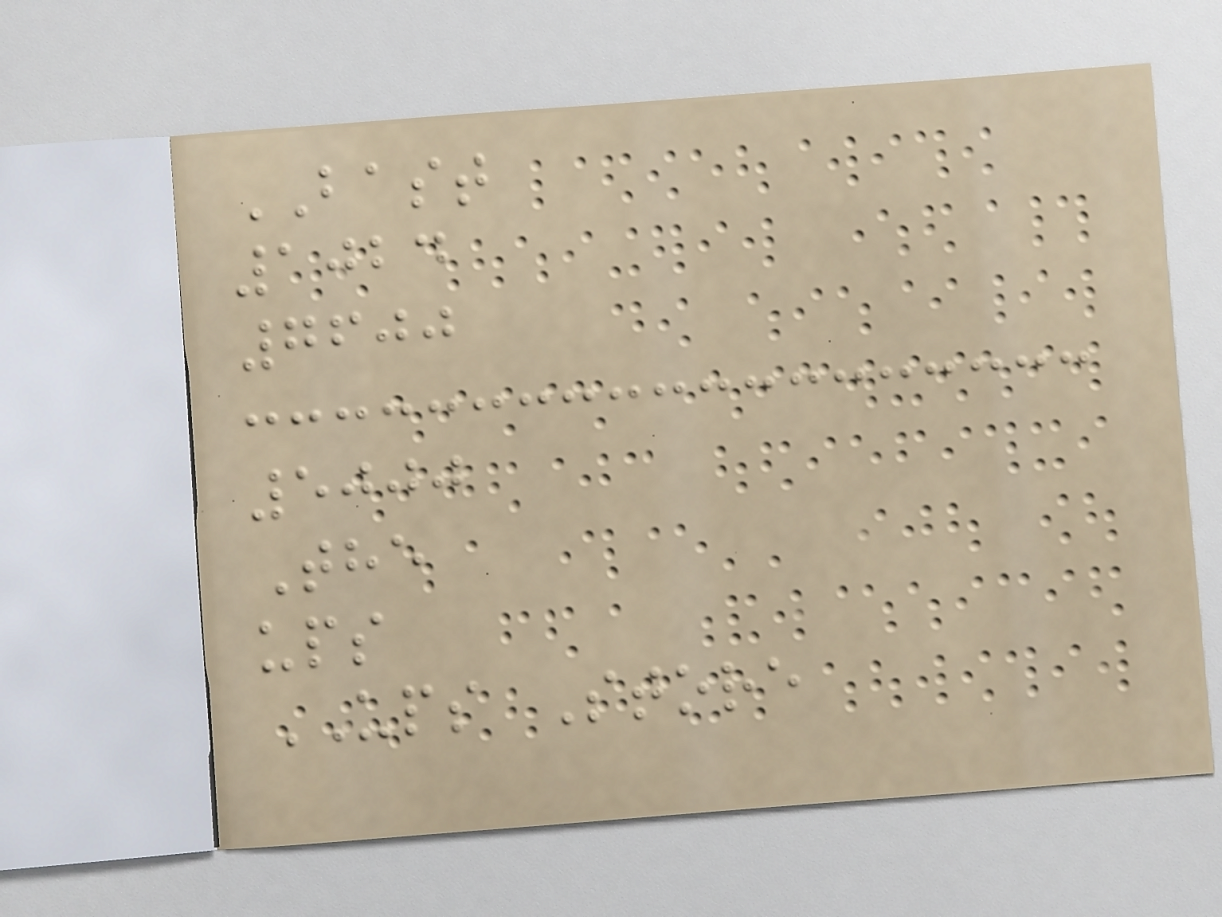BAST
1024
7600
5000
The
ups
UPS Store
